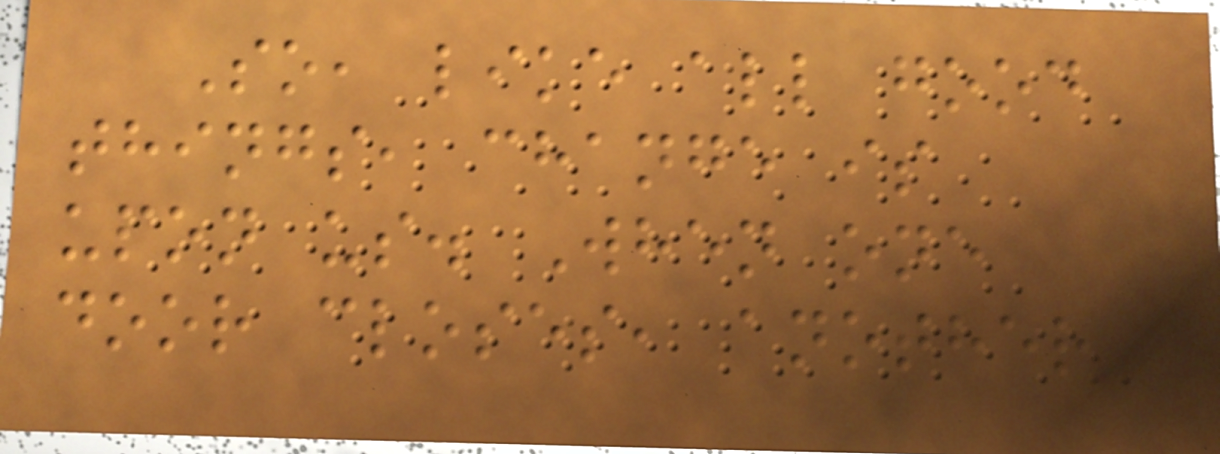So, like all good
things, change is
upon us. When one
door closes, another
